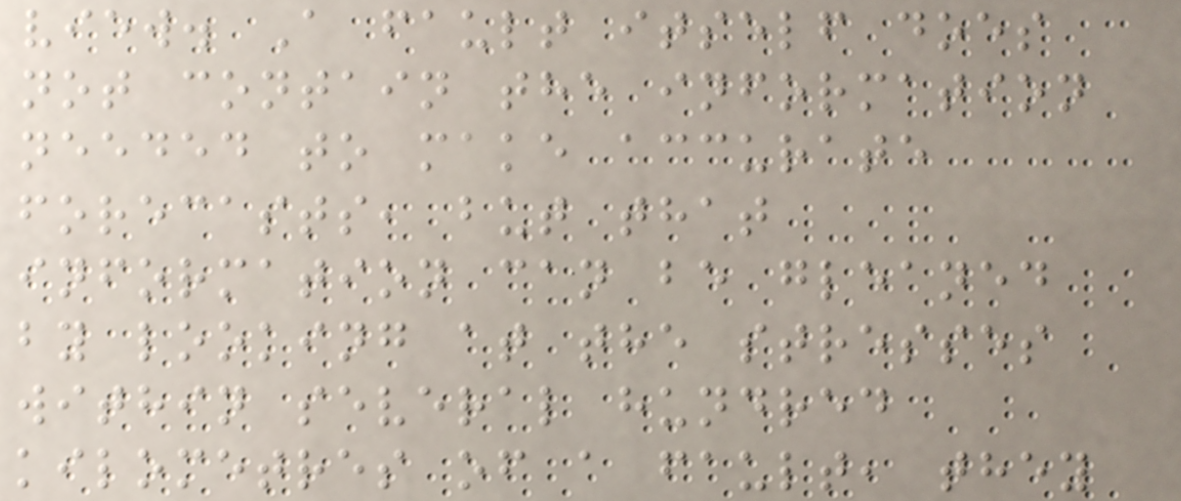view. A fault itself does
not contain the information
needed to make accurate
forecasts, but that
information can be gleaned
by looking at the stresses
within several hundred
kilometres of a fault, they
